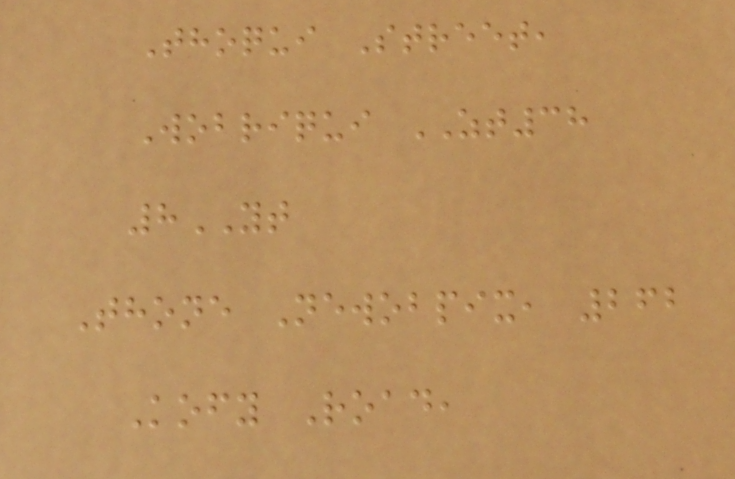Thoqui Street,
Wobriqui ZT38
8YT
Thone Newobpix, 262
Kofy Road,
